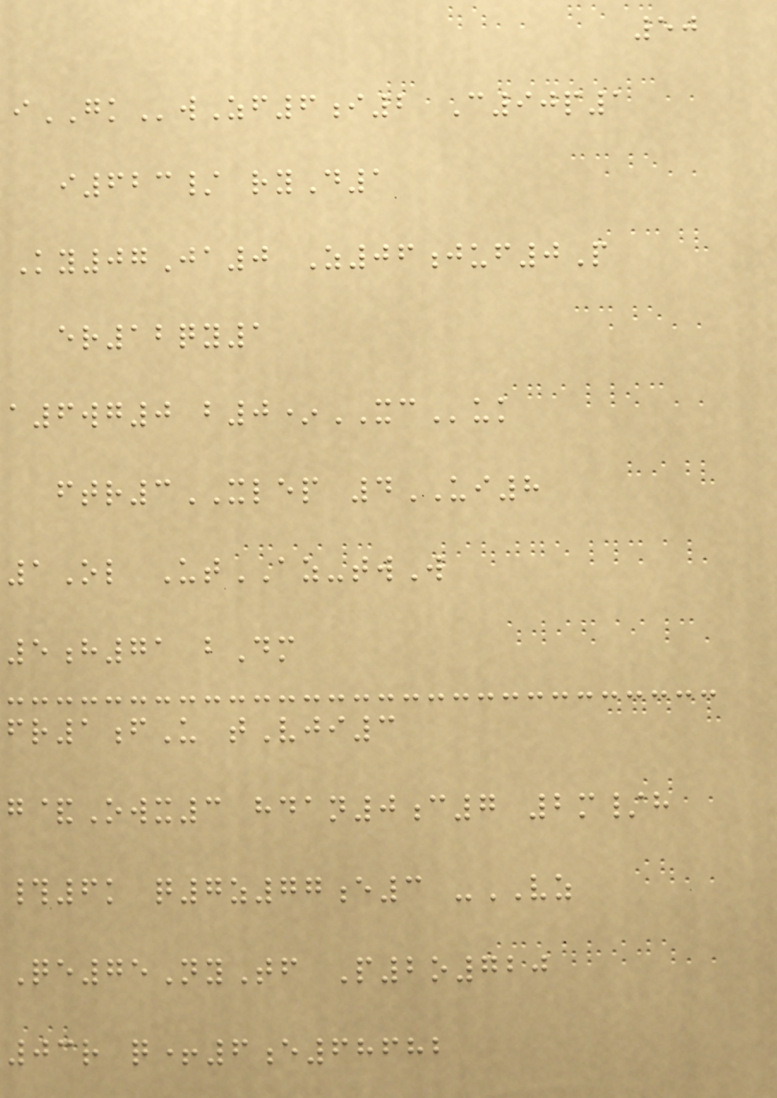50
iGKwZf6i2 C90p1
i623/ ryD1
Ky07Ja0 Z06juf0P
er12qy1
a6wg0 b0*XCuk
ftr3XLEP 4UI8
1Ol UtAZ-twW
5h71 bDm
fr1fU tVji3
g&Owx3 hdan0c7 2m/h
#6k q7z77e3 -VZ
Qe75NyTf P2o720
03r q+6e68682
